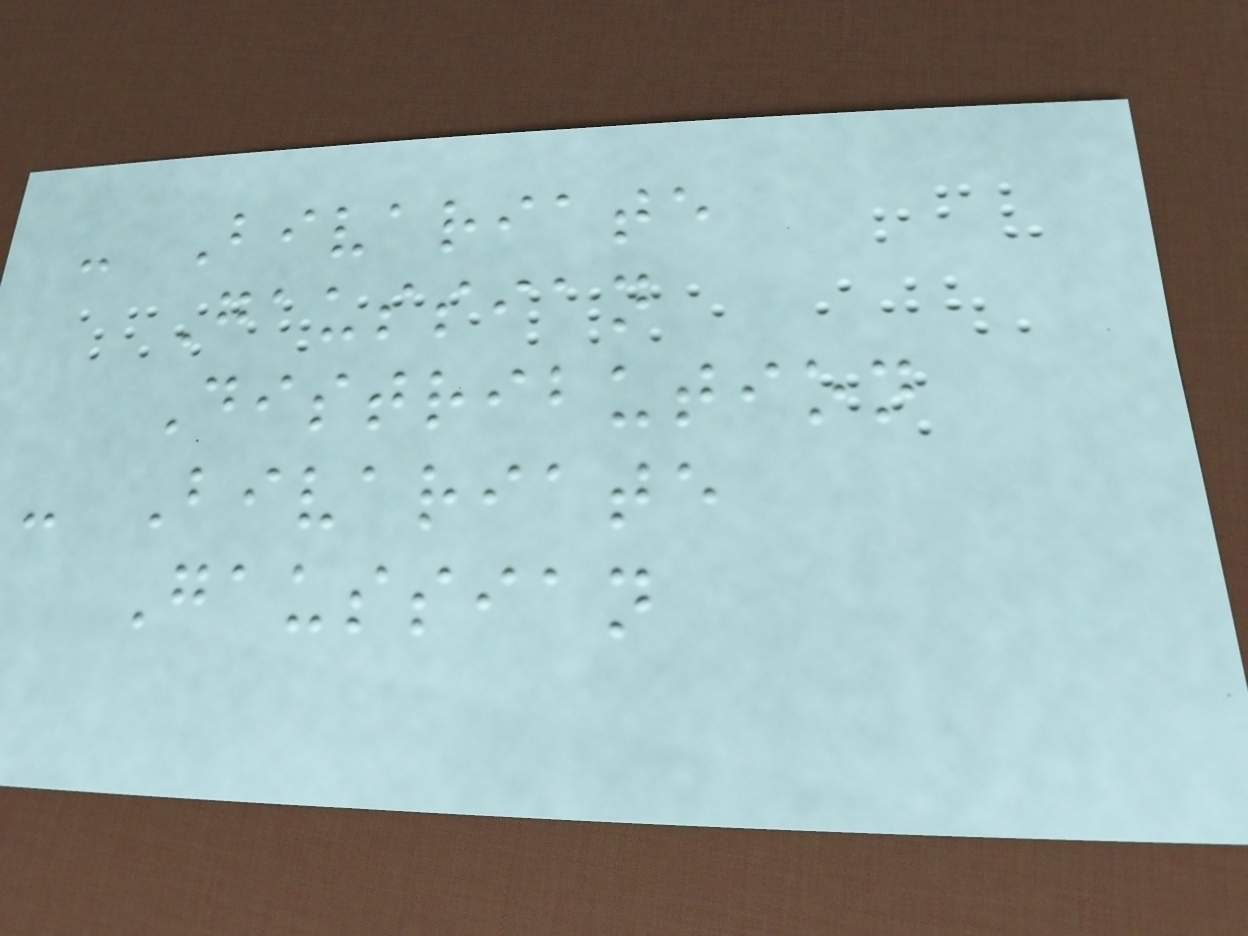- Bivariate
Gaussian
Distribution
- Bivariate
Gaussian
